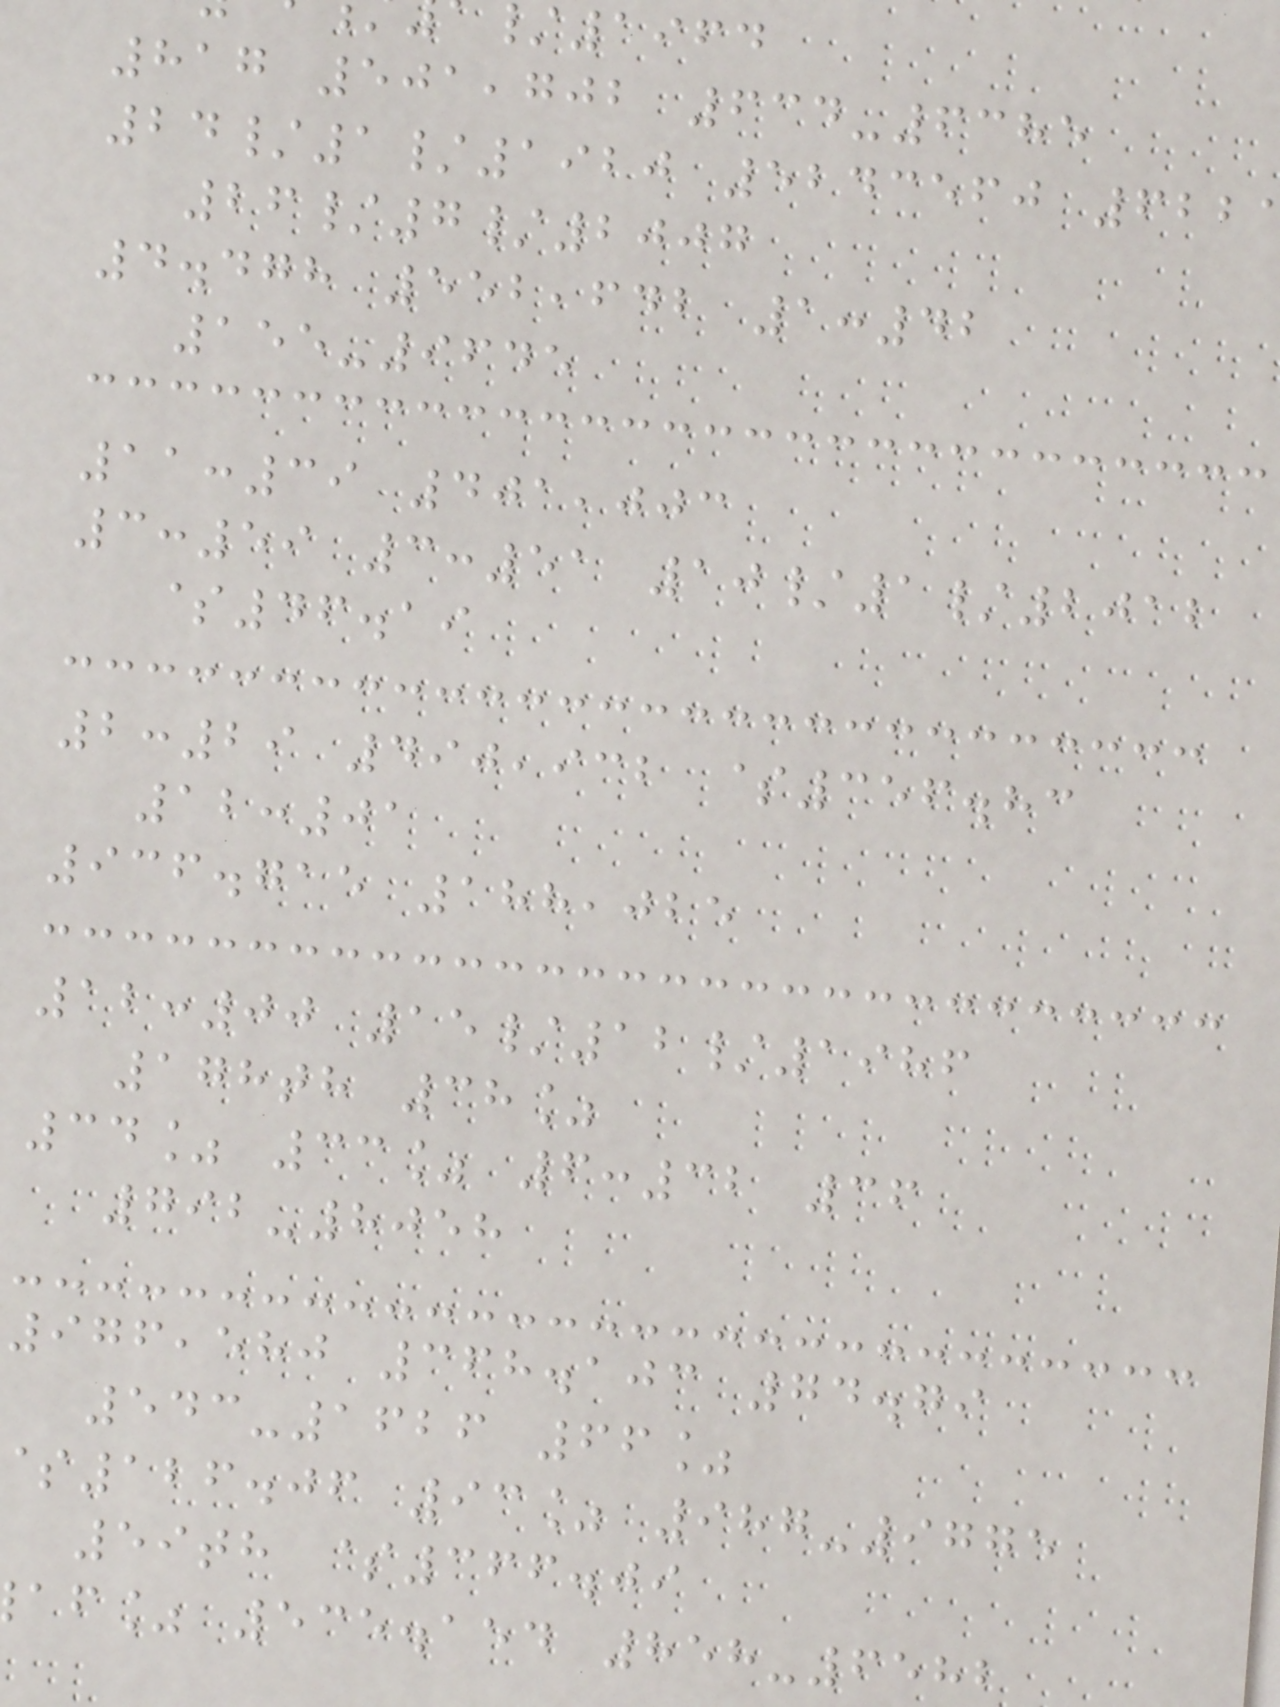1964
817 501,702 634-6385
24/1/1920 5243560 622
26/7/2007
4.478 552,642 1:42
155-9645
11:39 401,003
3:59 3:51 10/1/2012
$46.19
2:29 490,932 $356.83
12:01
936.715 188,025
12:00 15/12/1986
178th 38%
34% 33% 6:32 36
792-8058
976,580 368.103 74.79
543-1626 66%
126.06 93% 987-9775
59th $366.09
af% 535.154 858-6582
